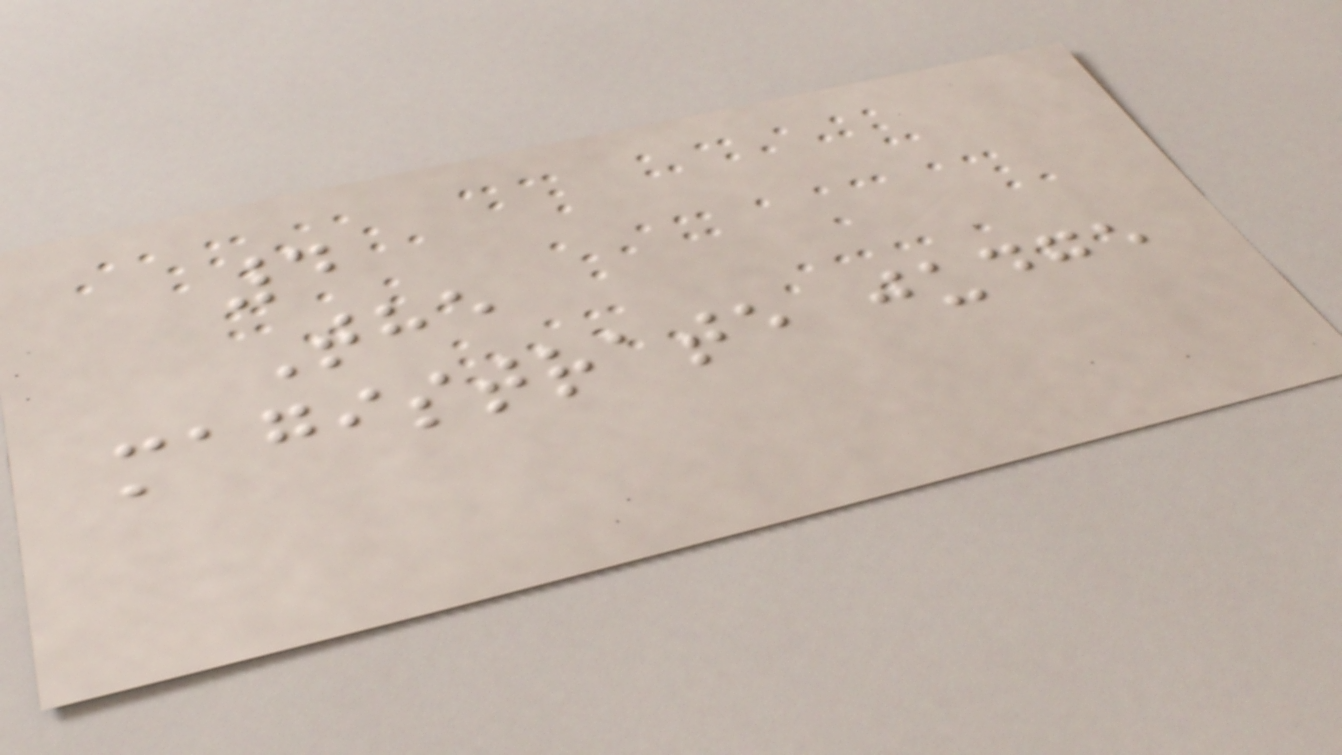4
The
magistrate judge
